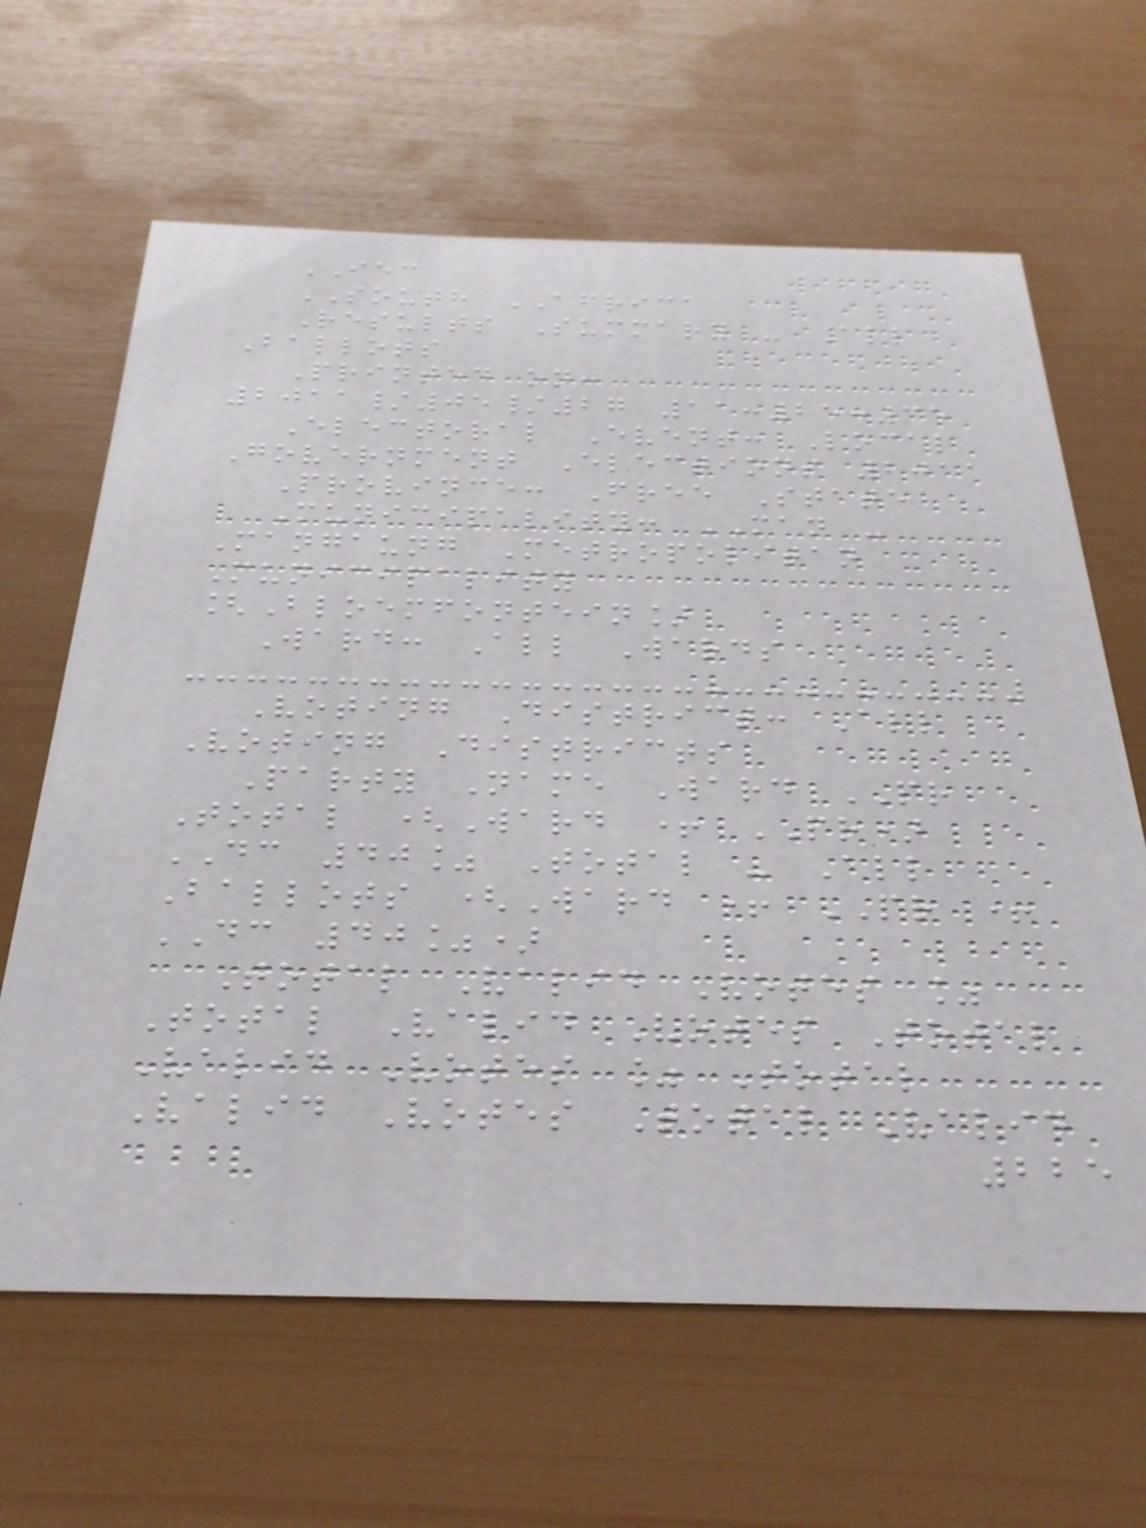IEC
SOUTH AFRICA
Results Summary - All
Ballots
Printed on:
2011/05/27 11:25:35
Electoral Event: Local
Government Elections 2011
Province: Free State
Municipality: MAN -
Mangaung Metropolitan
Municipality
[Bloemfontein]
Ward: All Wards
Voting District: All
Voting Districts
Party Name Ward PR
Total (Ward + PR)
DC 40% Total - All
Ballots (Ward + PR +
DC 40%)
Total Valid Votes %
Total Valid Votes Total
Valid Votes % Total
Valid Votes Total Valid
225
